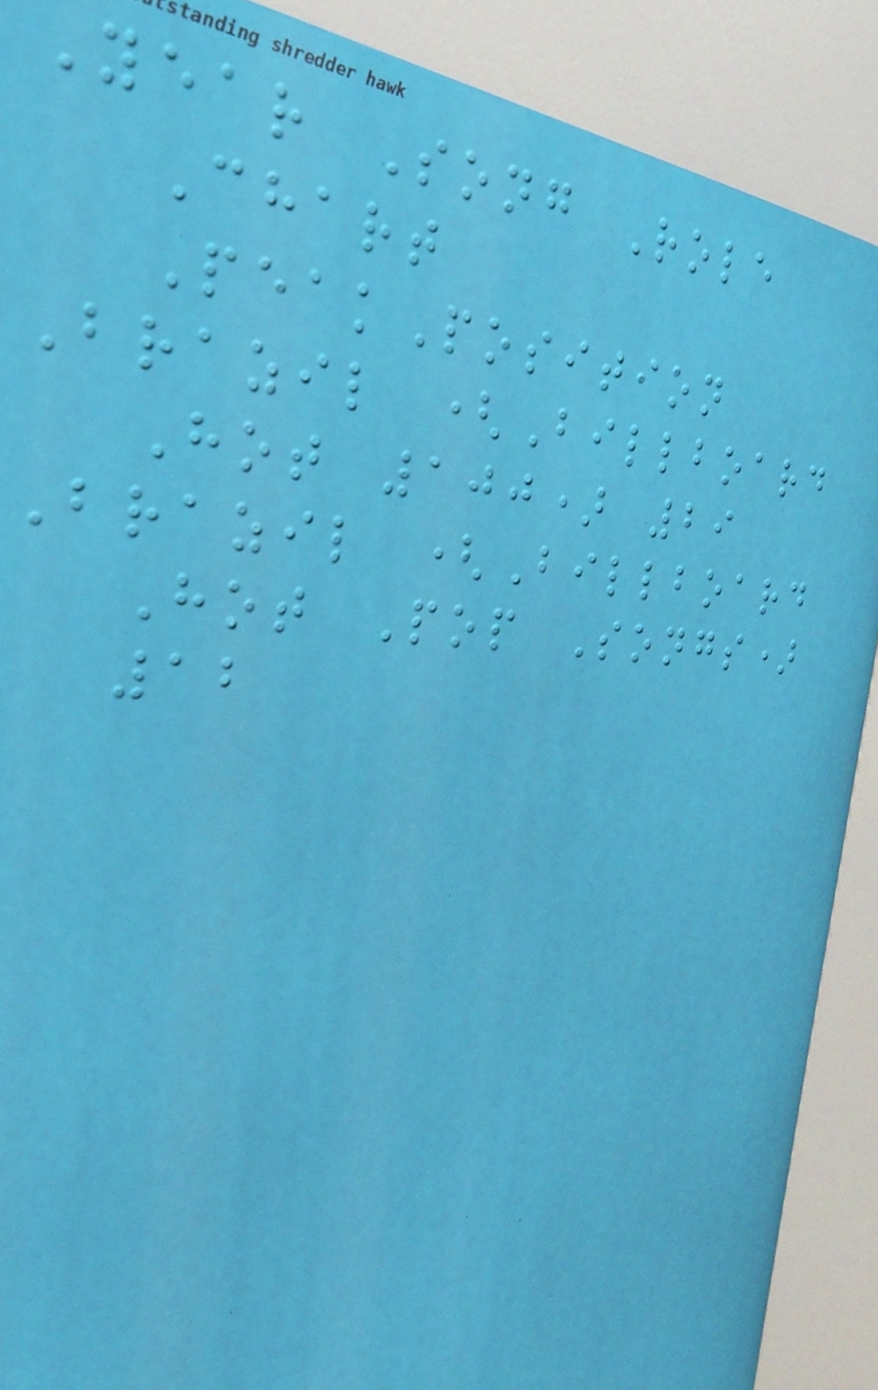Year Song Role
Chart
PeakPosition
Brazil (Billboard
Hot 100) 29
Brazil (Billboard
Hot Pop Songs)
12
